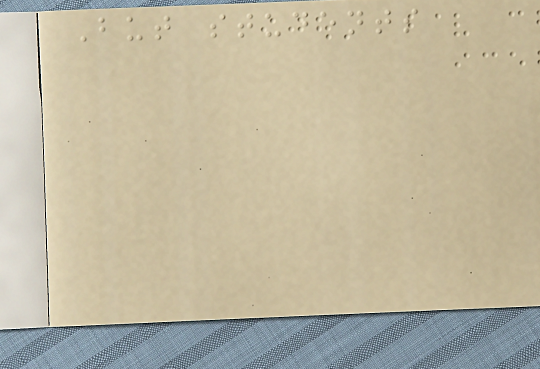But students
